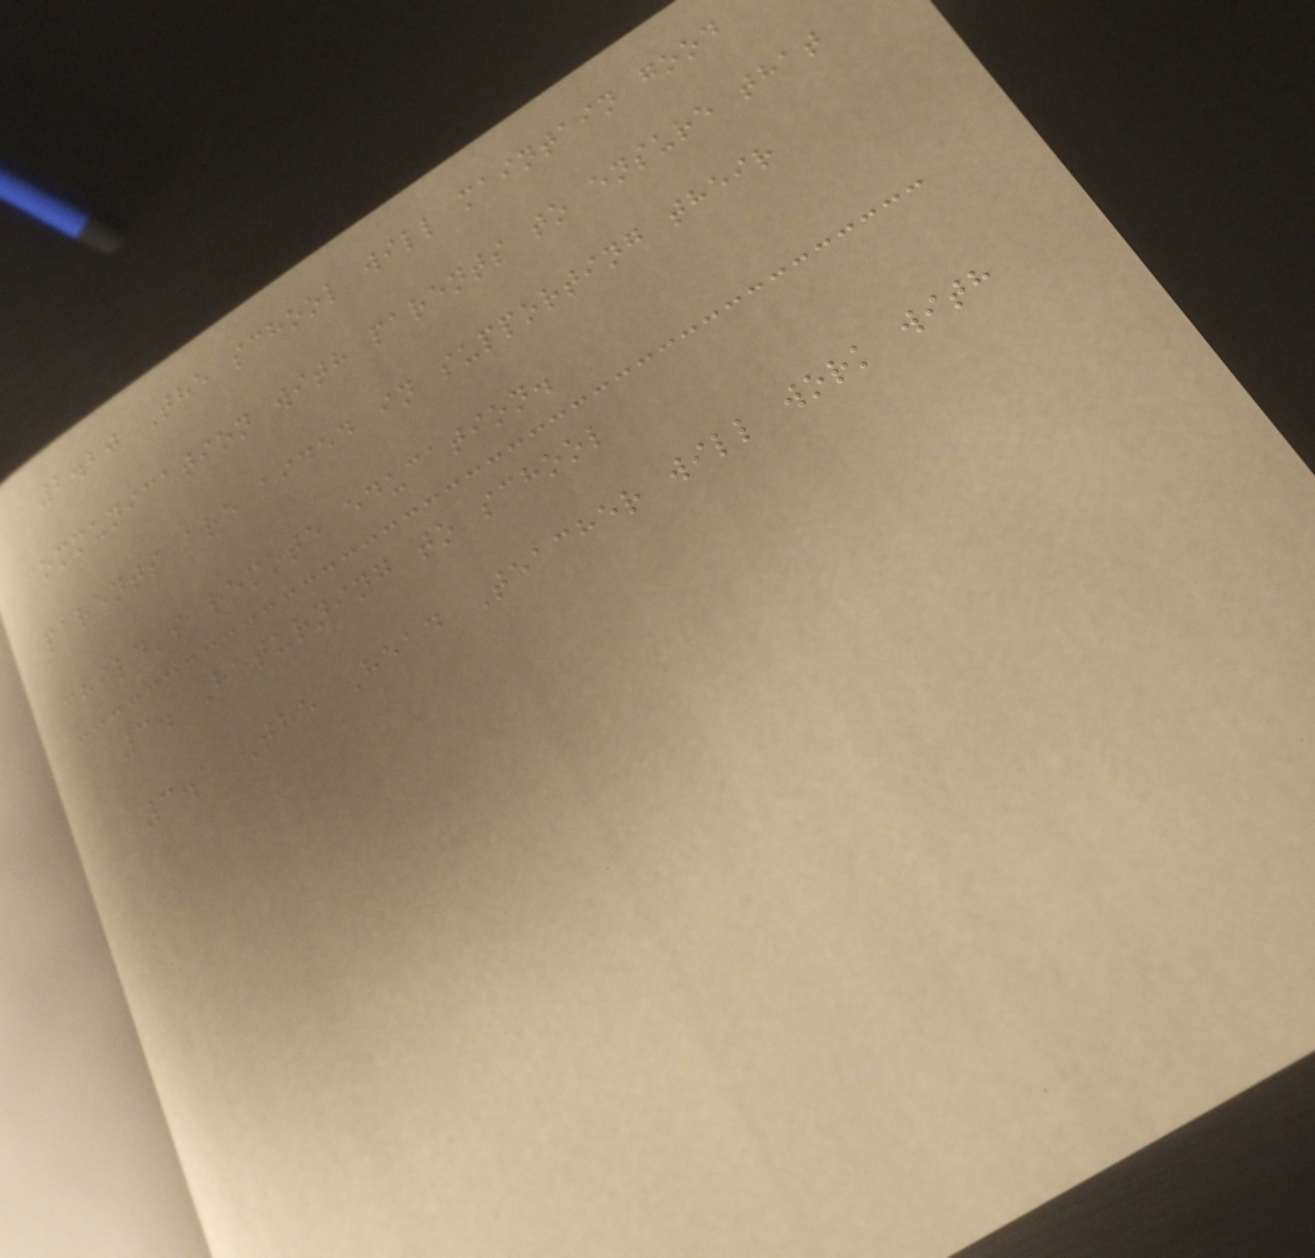2.20 The school will maintain good
communication with parents to ensure that
parents are aided in supporting their
child's remote education.
3. Returning to school
3.1 The Head Teacher will work with
